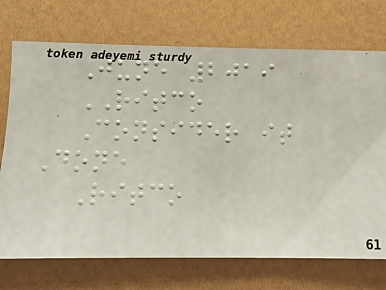June 2019
RITCO
Consider it
Done
Ritco
